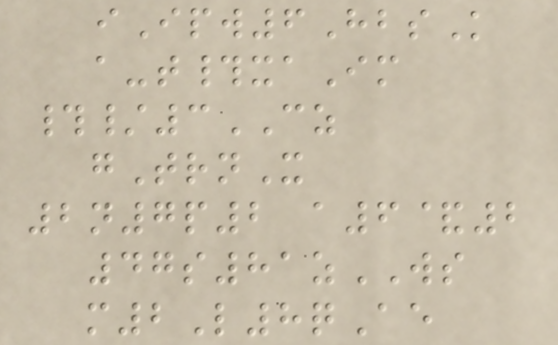iIpw6HbsK
a-t#xaIm
#/3CZ
gTrnX
2n7p2 a6&2
47s81zWS
m2L8qAe
